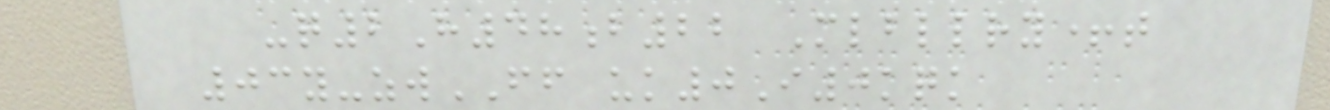-q2H48b22 Mlbllry+t
03y-zwFF uk0I0kqk
